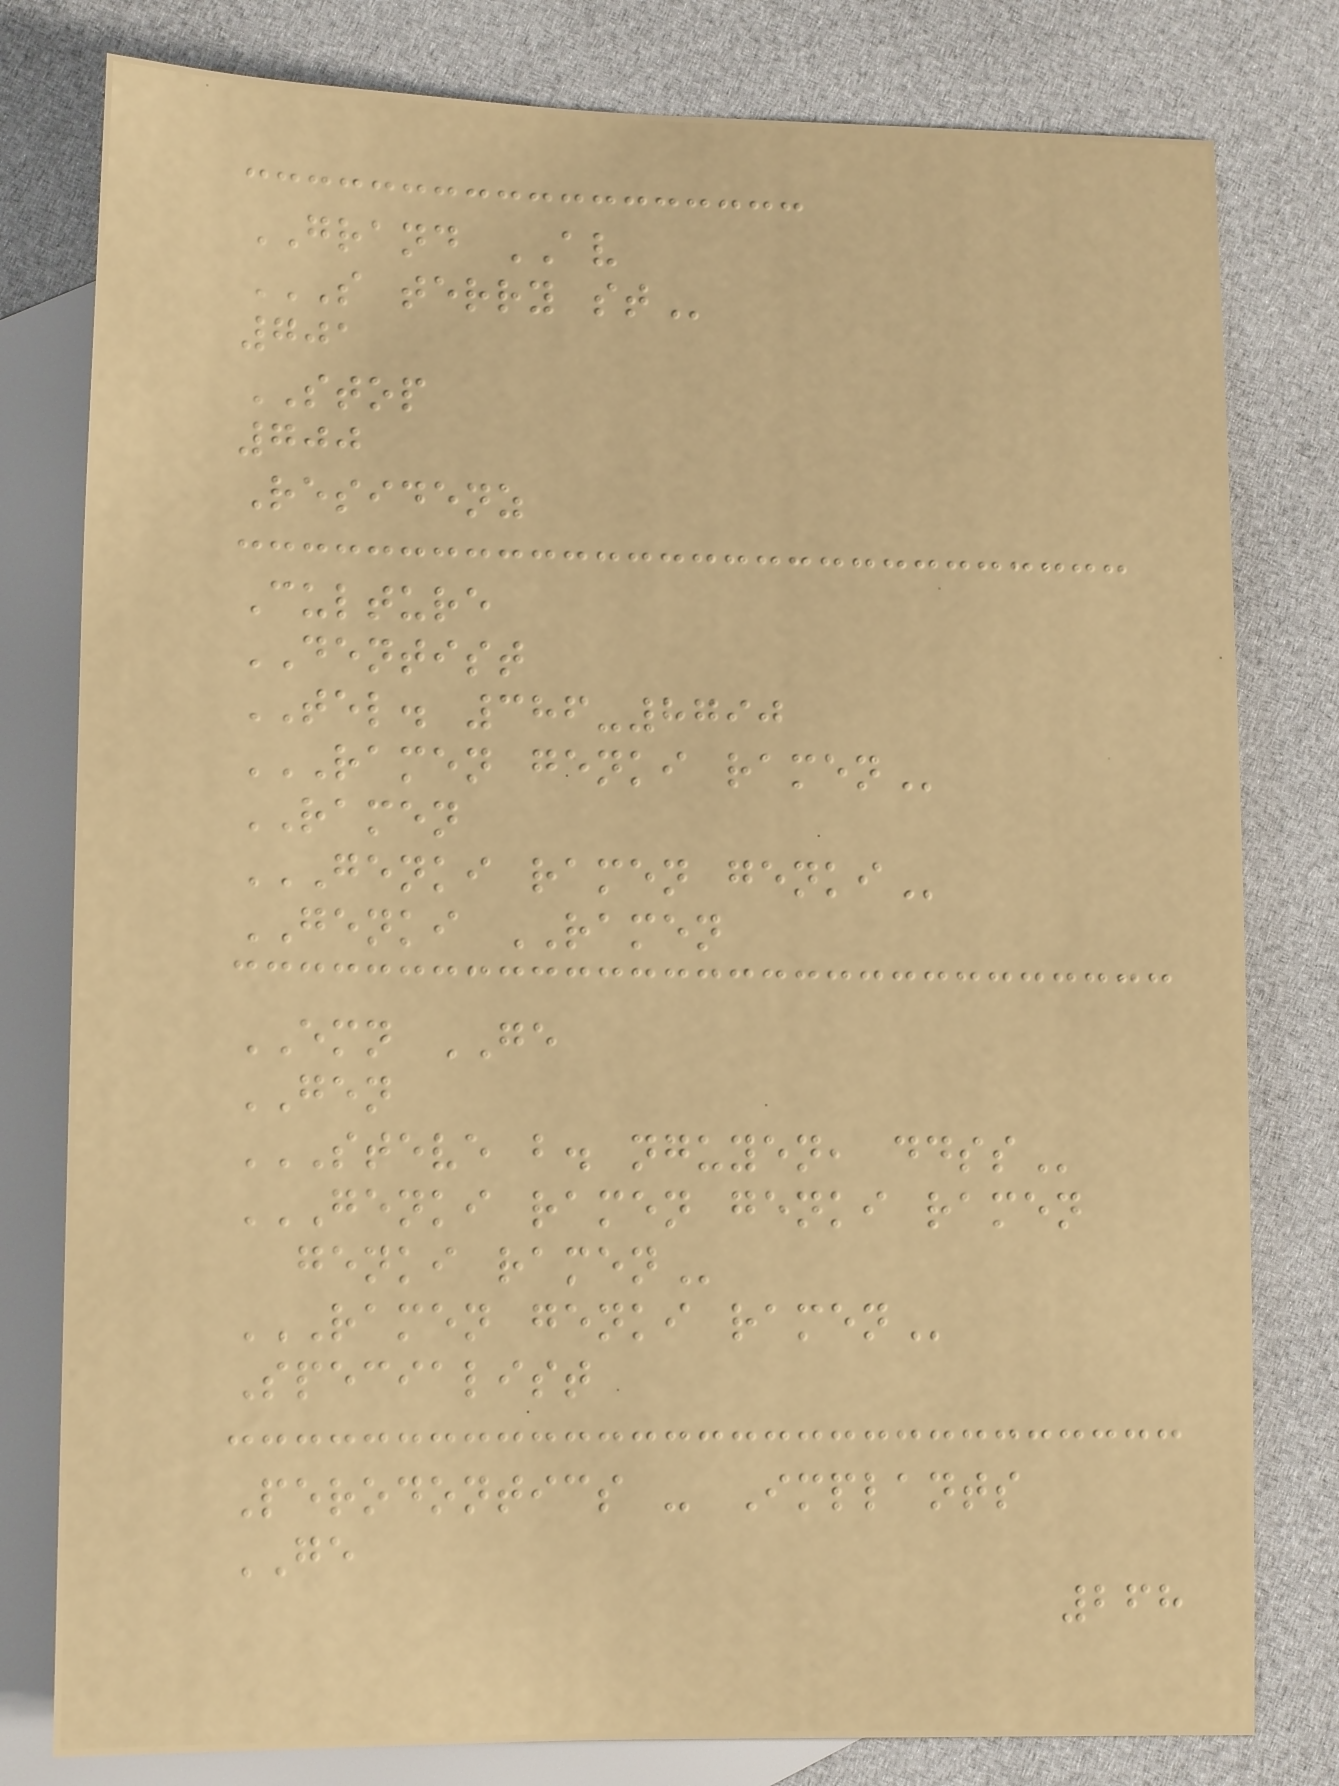GRAND AV
S TERRY ST
701
STOP
700
Residenz
Culture
DENTIST
TEL. 386-8790
RAMEN GENKI RAMEN
RAMEN
GENKI RAMEN GENKI
GENKI RAMEN
EMN GE
GEN
STEVE B. NGUYEN, DDSS
GENKI RAMEN GENKI RAMEN
GENKI RAMEN
RAMEN GENKI RAMEN
Specialist
Perodontics - Implants
GE
268
